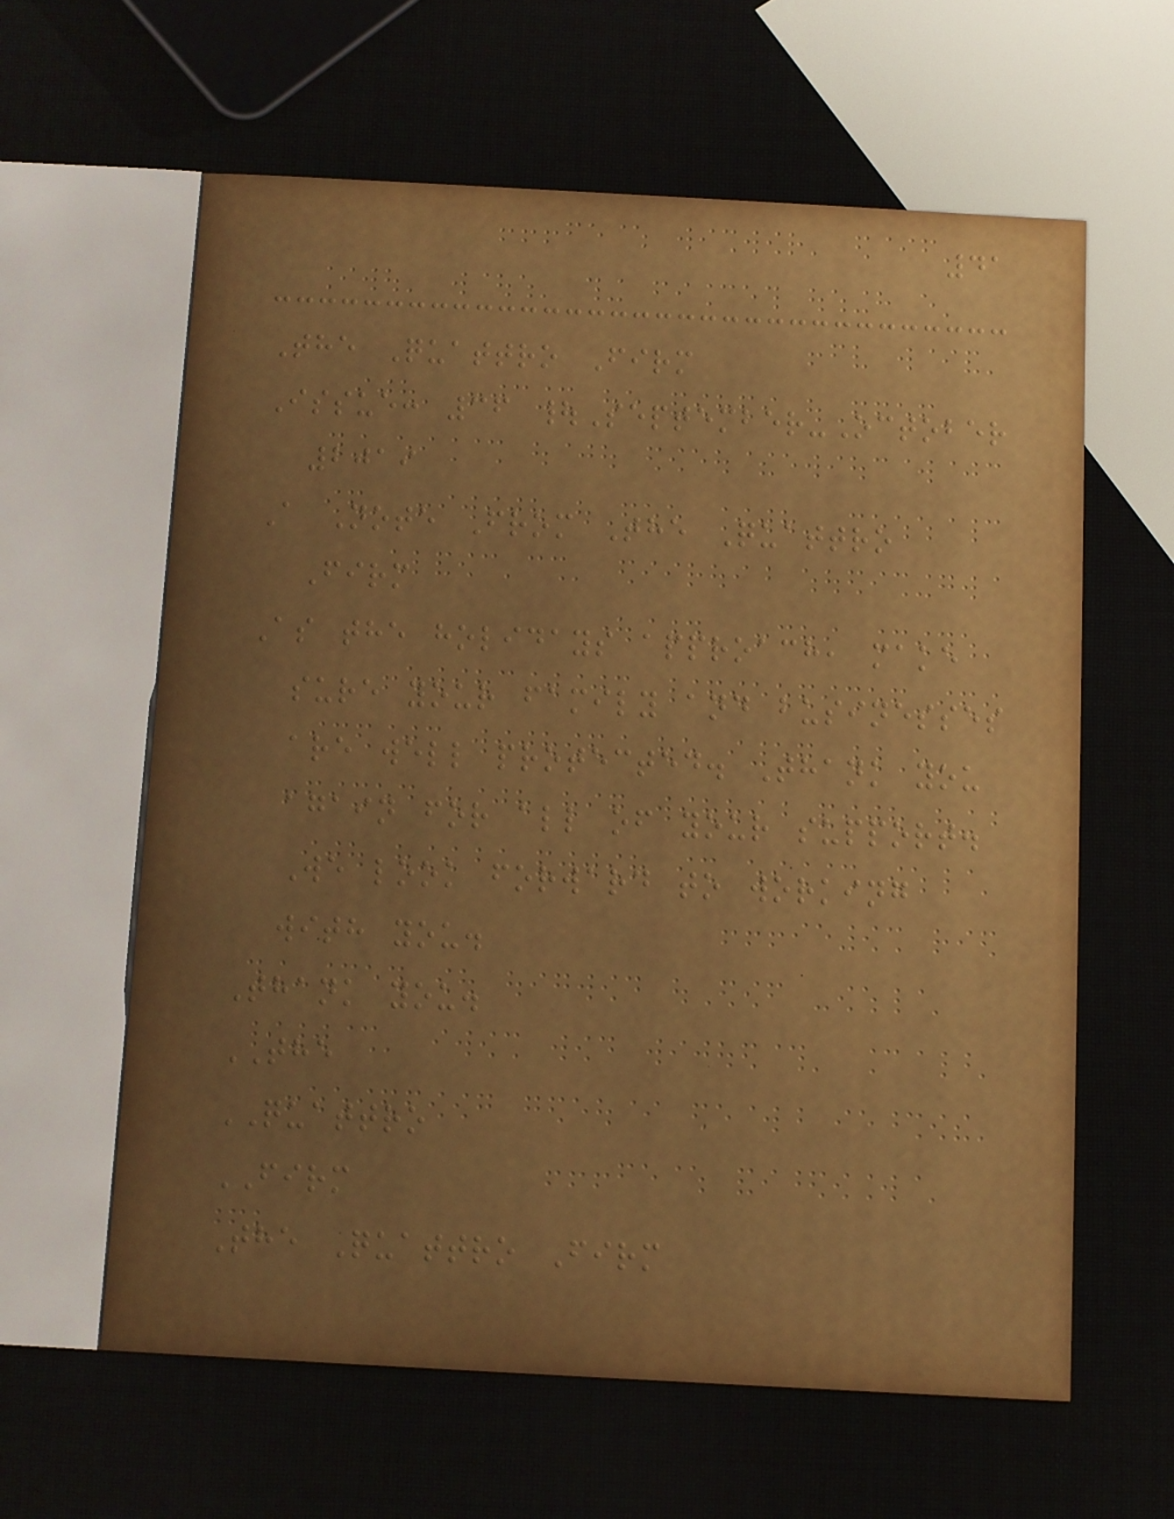41
The Quattro Firm
Issue: 36 |September-October
2019
A Note From The Quattro
Firm
As the holidays approach, make
sure your family and businesses
are well protected. Thank you
again for all of your support.
We look forward to working
with you.
Thank you.
THE
QUATTRO
FIRM
The Quattro Firm
